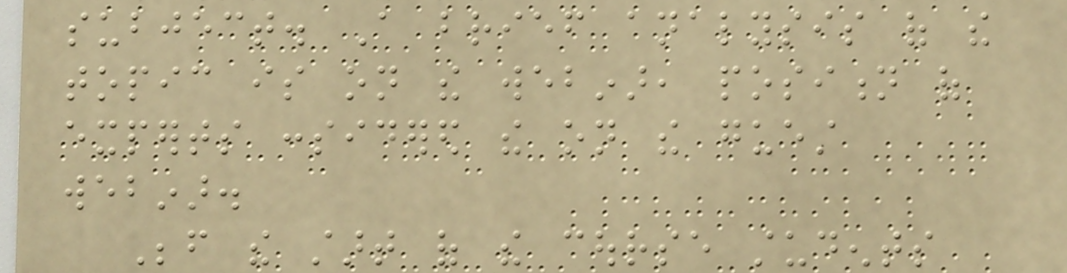subject. A brief analysis of the
topic is on the webinar, position of
experts considered the on the guest
webinar.
Before the start of the course students
